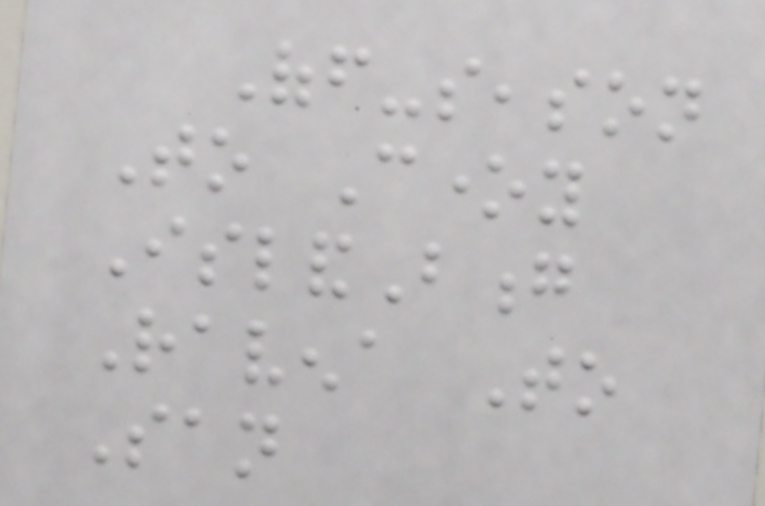Off-season
To Coney
IslandBong
Ravena To
San
